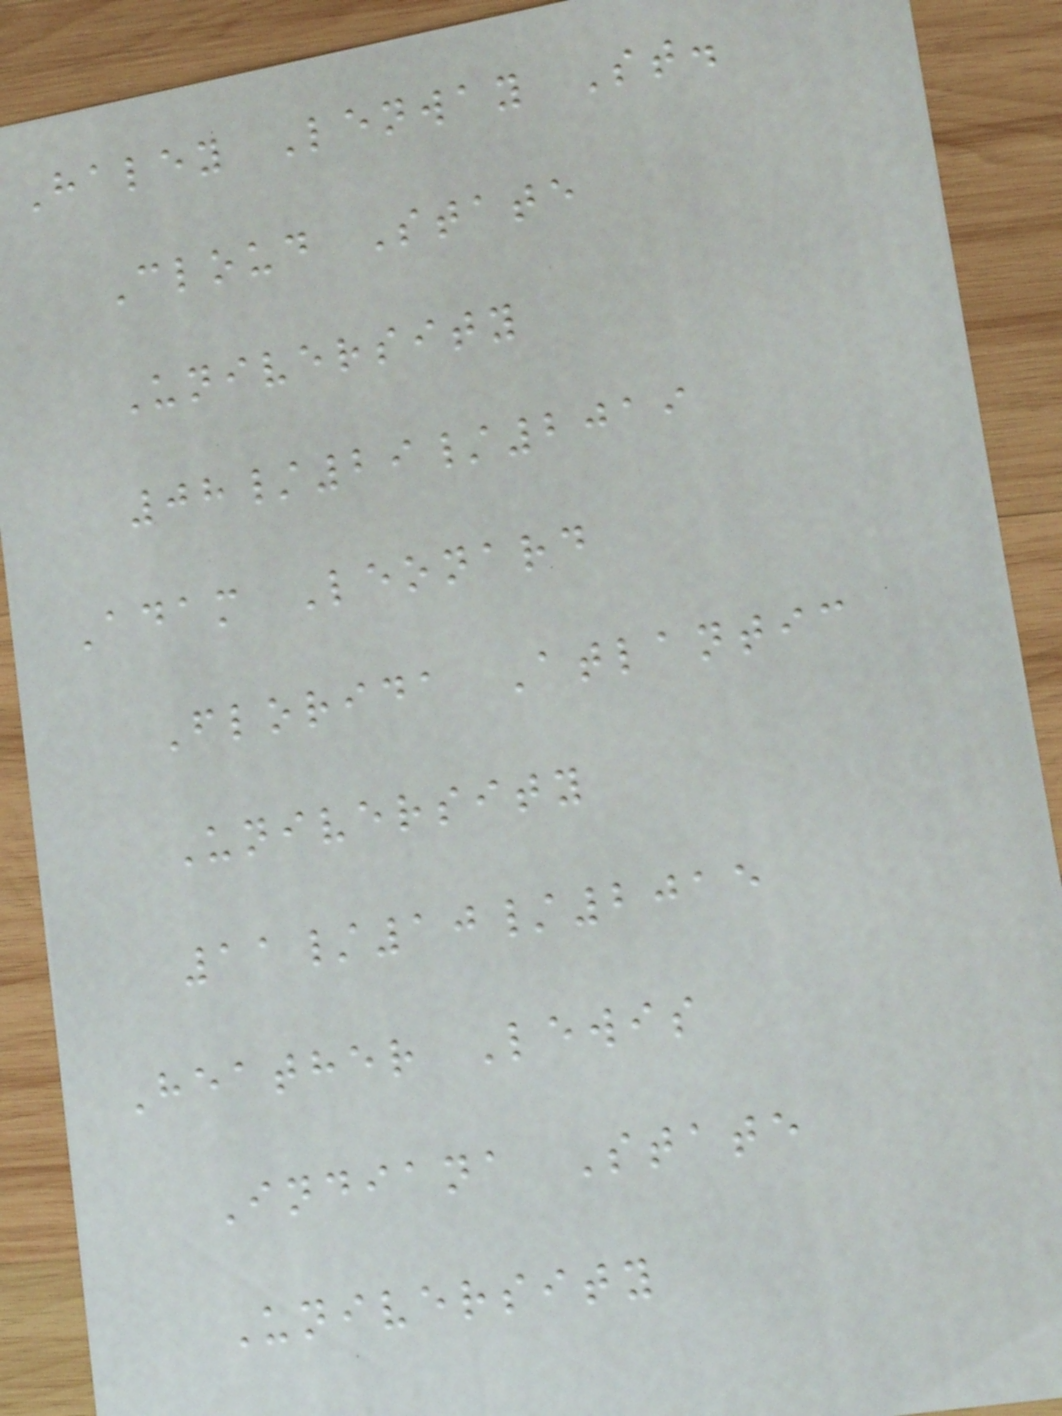Haley Lenway St.
Cloud State
University
08/29/2019
Adam Leonard
Florida Atlantic
University
11/10/2015
Heather Lewis
Indiana State
University
